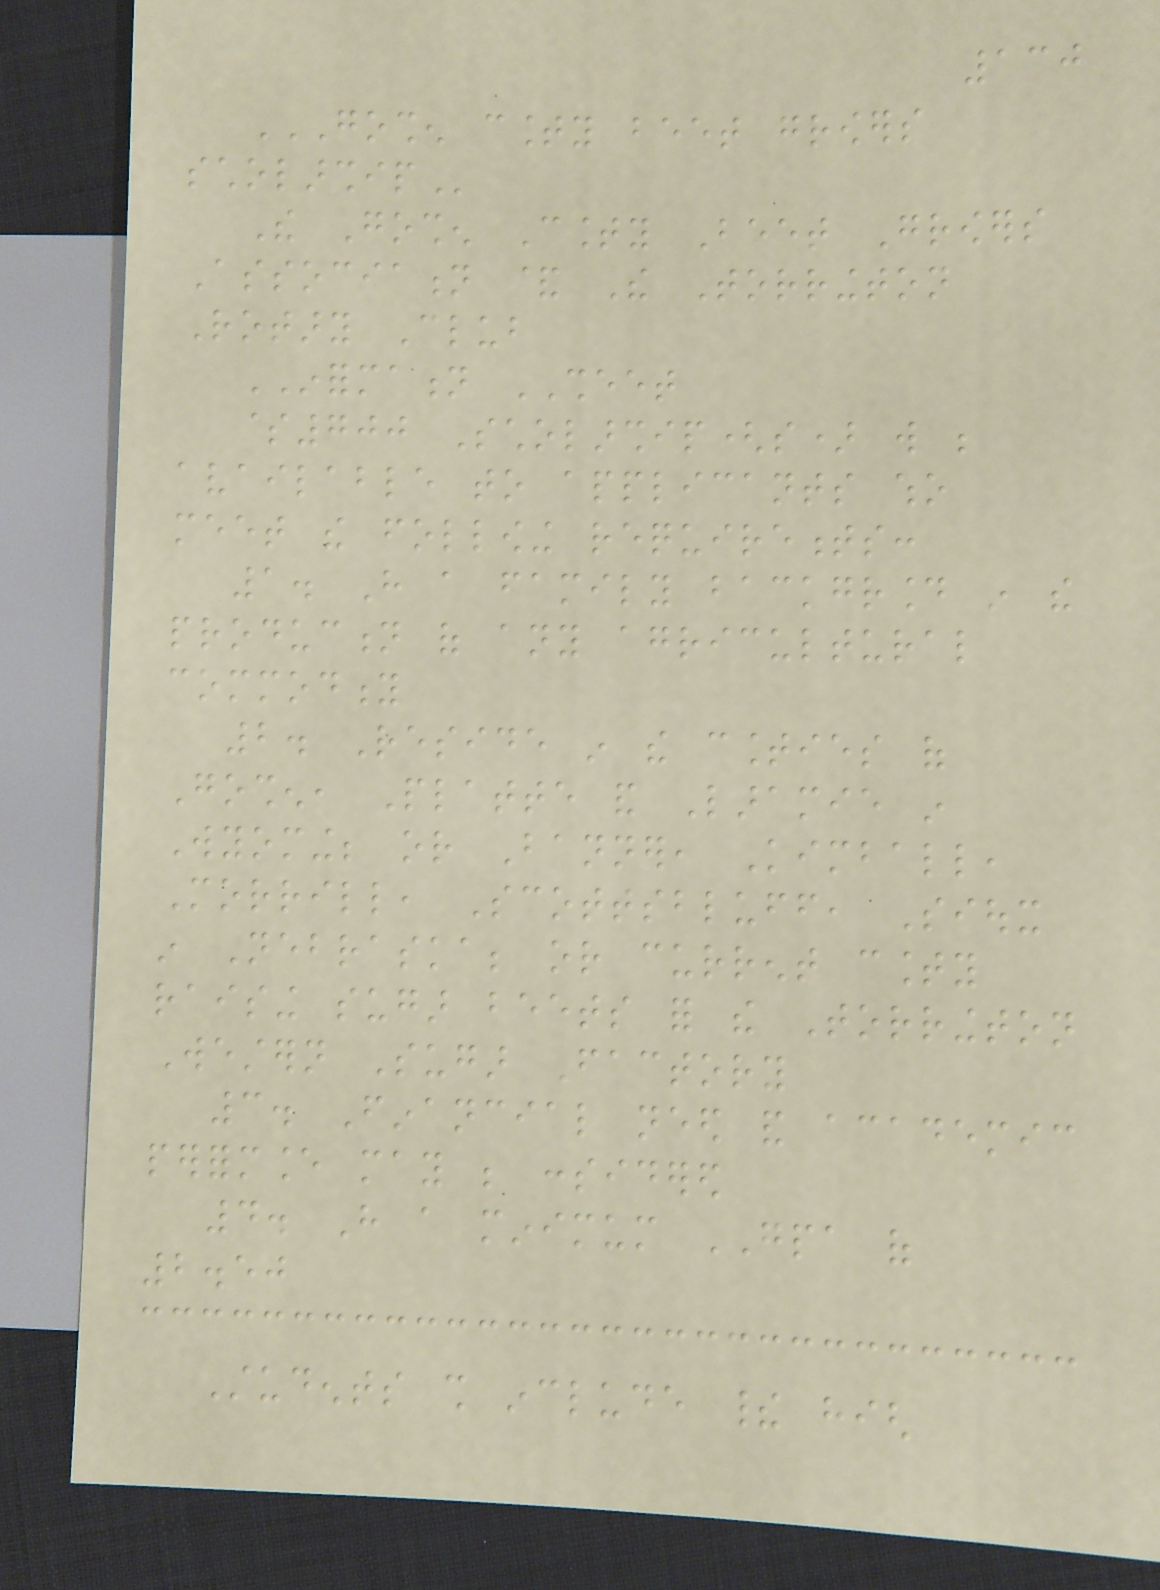130
GOSHEN COUNTY BEET GROWERS
SCHOLARSHIP
The Goshen County Beet Growers
Association & The Torrington
Rotary Club
INFORMATION SHEET
$700 Scholarship(s) will be
available to applicants who
meet the following requirements:
1. Have a family background in the
production of any agricultural
commodity
2. Reside in the counties of
Goshen, Platte and Laramie in
Wyoming; or Banner, Kimball,
Morrill, Scottsbluff, Sioux
in Nebraska; or current county
raising sugar beets for the Torrington
Western Sugar Factory
3. Financial need and academic
performance may be considered
4. Have a minimum GPA of
2.50
Students shall include their high
